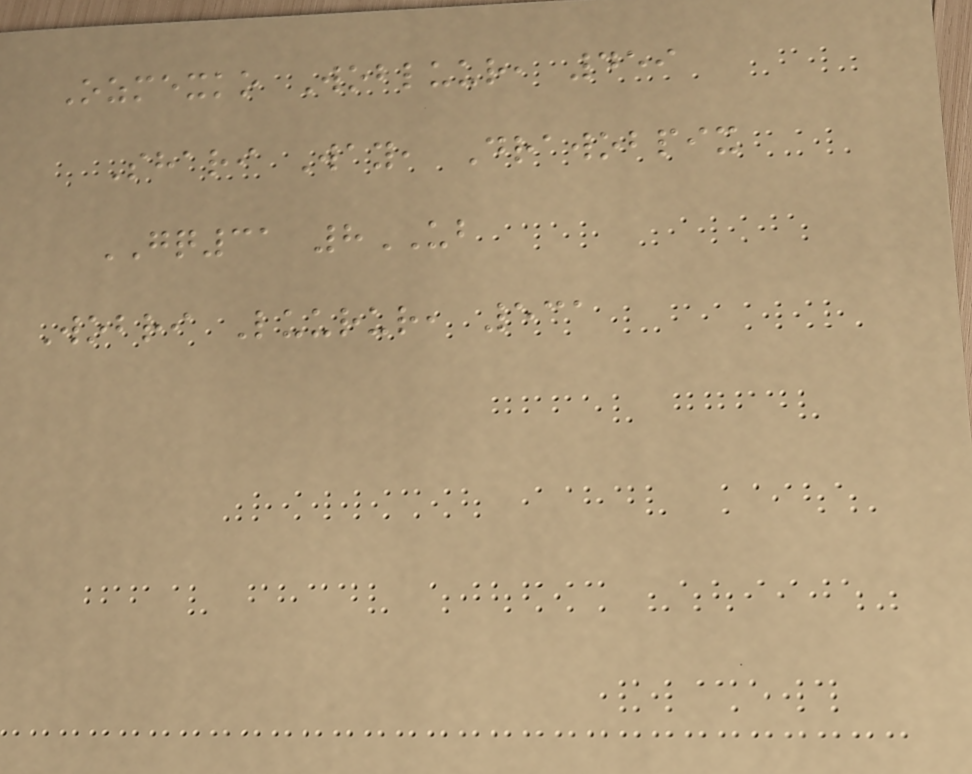Ozmexko Wobluur, 459
Shari Way, Drawobpix
GQ31 8UB
Wobri Luurur, 531
